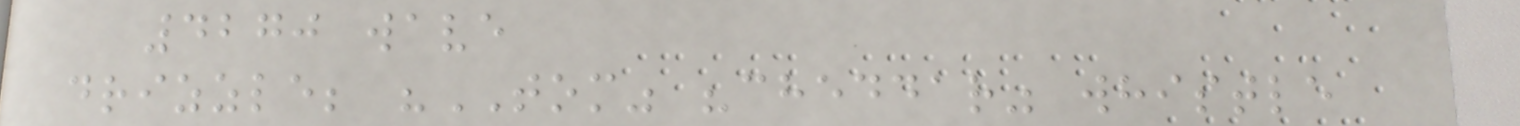4270 wave
drizzle; "TOM" "cheddar" whistle
